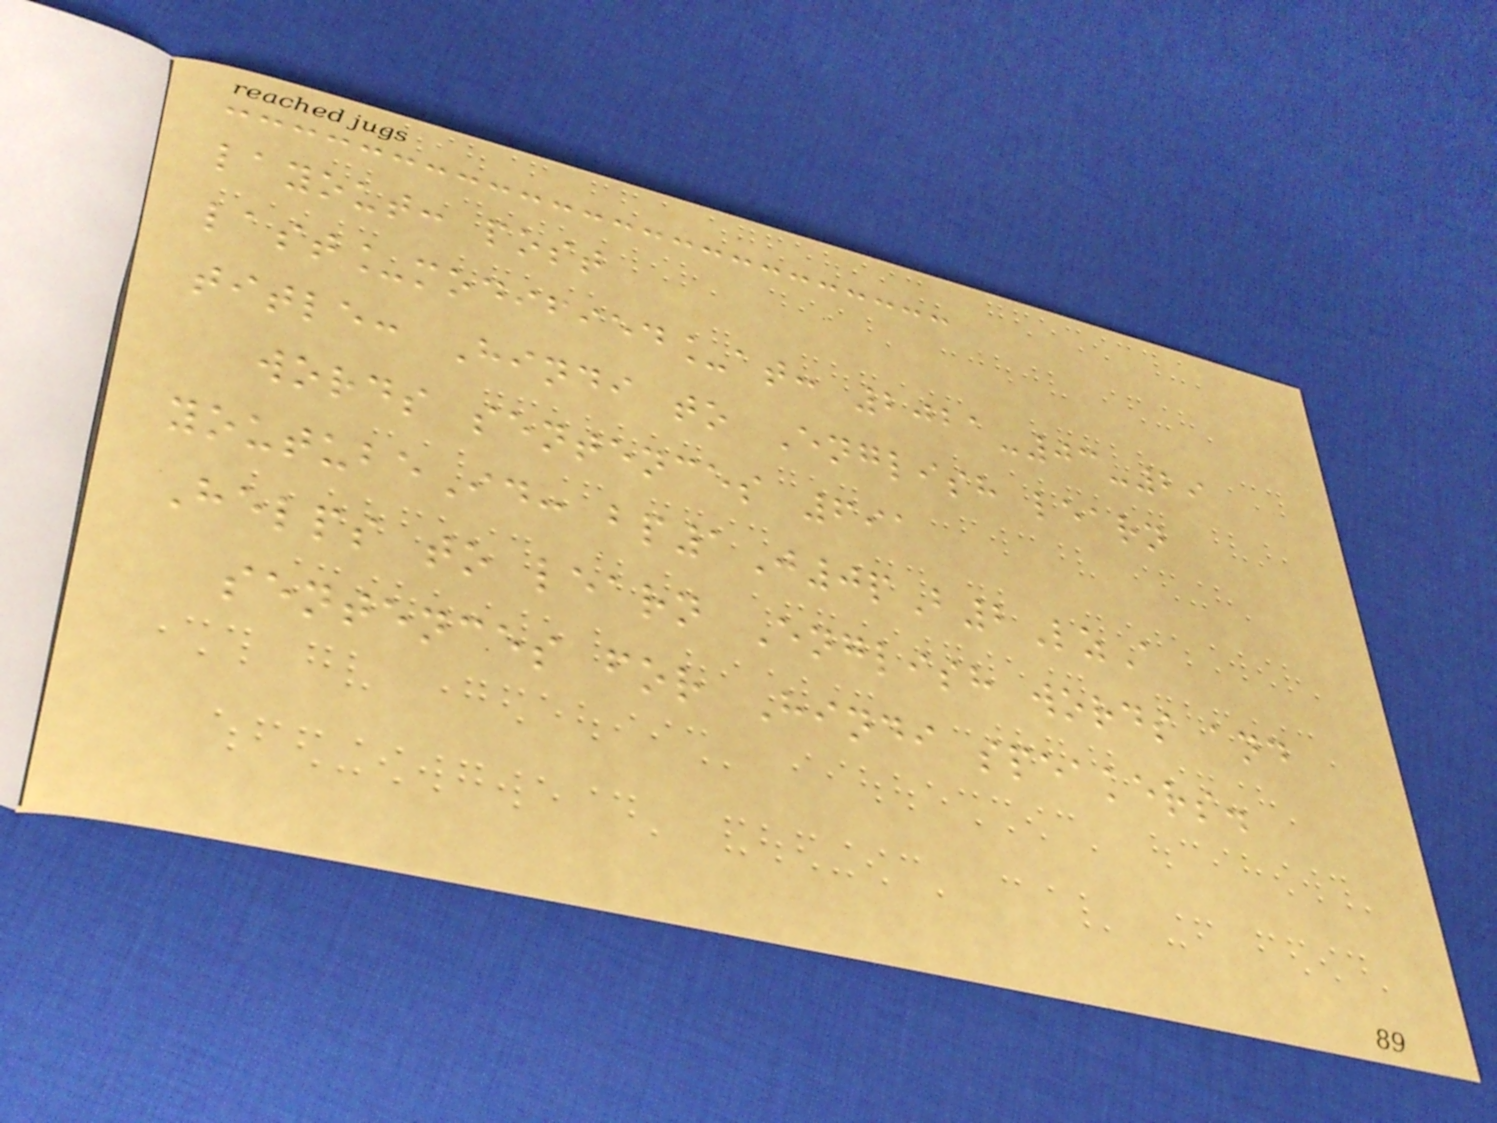layout: post
last_modified_at: 2021-03-29
title: Hindi to English learn
words sentences 691
youtubeId: bp1J0pB2LzA
Helps to learn English words and
sentences for Hindi speakers.
